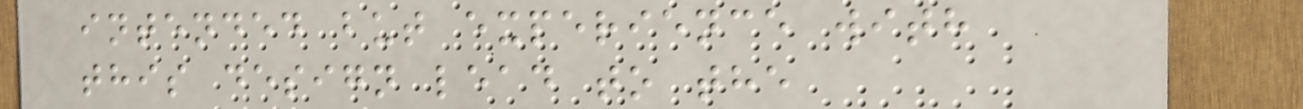intended but experience with
this design lead to the
